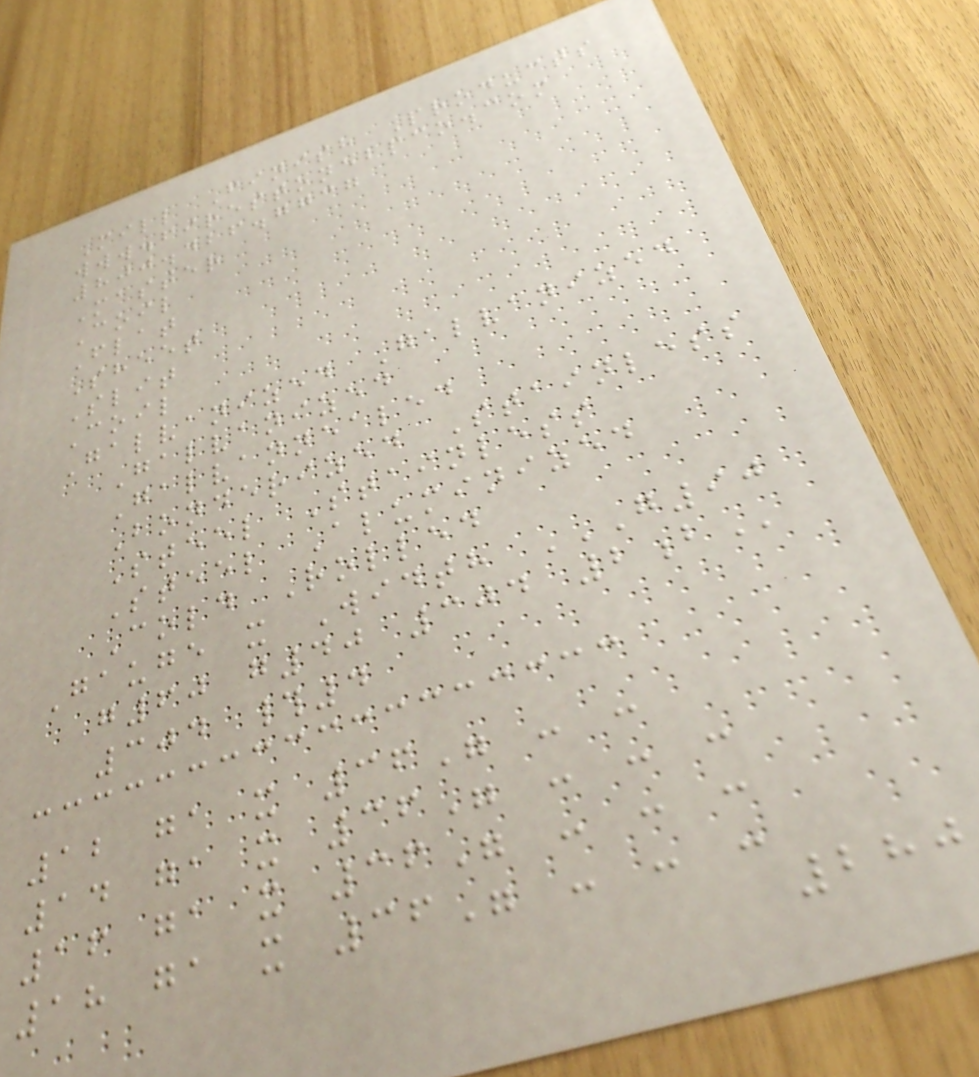Mill Finish Products
www.firestonebpco.com
800.426.7737
Master
Coil
Flat
Sheet
Slit
Coil
Galvanized Galvanized
Galvanized
Galvannealed
Bonderized Stainless
Steel Stainless
Steel Aluminized
Cold Rolled
Gauge x Width G90
G60 G40 304 2B
304 #4
12 ga x 36" - -
14 ga x 36" - - -
16 ga x 36" - - -
18 ga x 36" - - -
280
